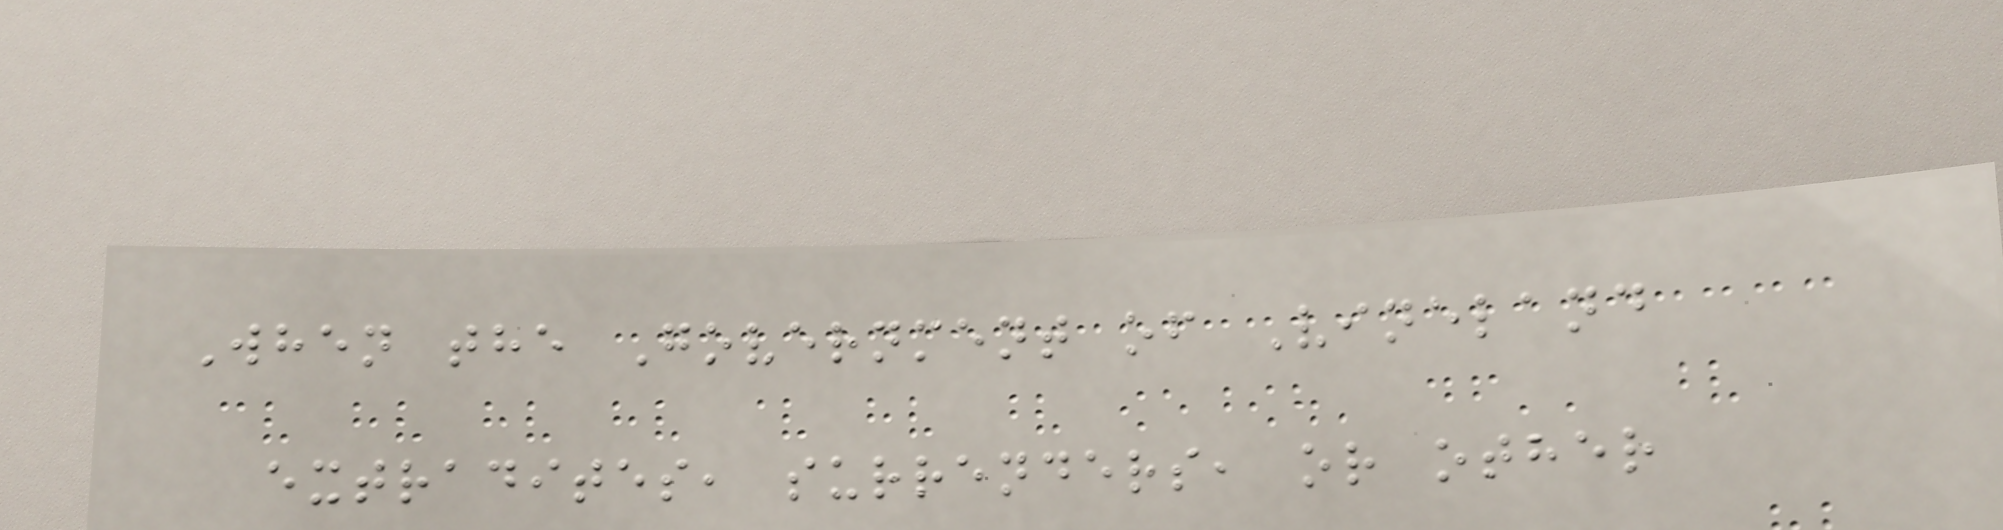When the Government of Vineland
extradites, surrenders, or other
